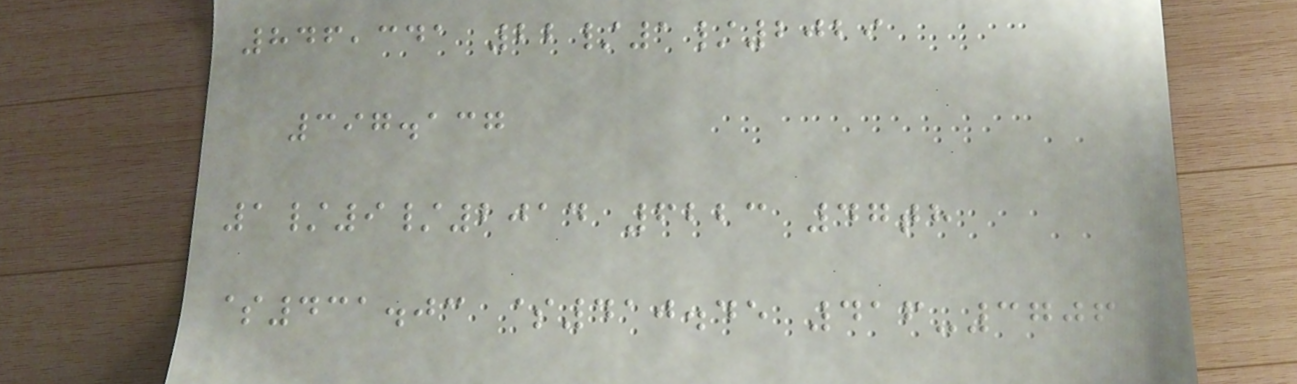846,341 22/1/2029
397.137
1/9/2014 6223 47th
$431.03 $410.45 416-3706
